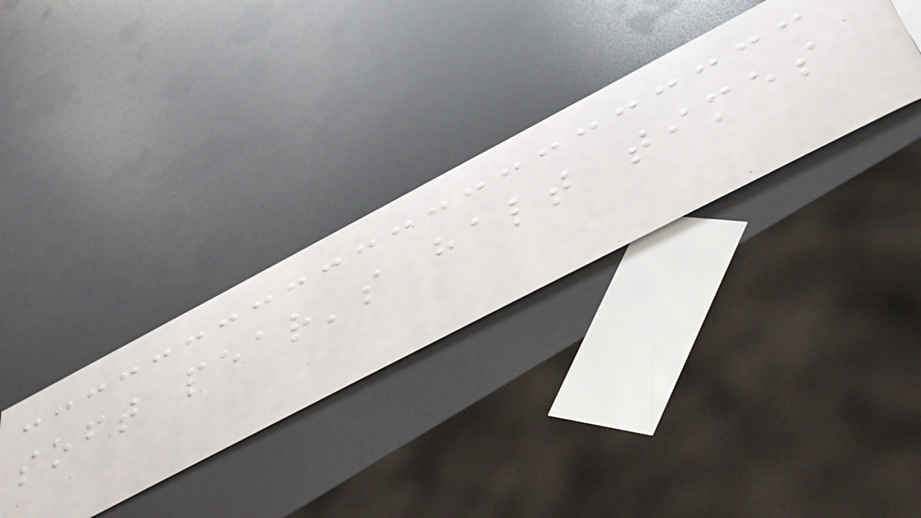soft pear's halt times
